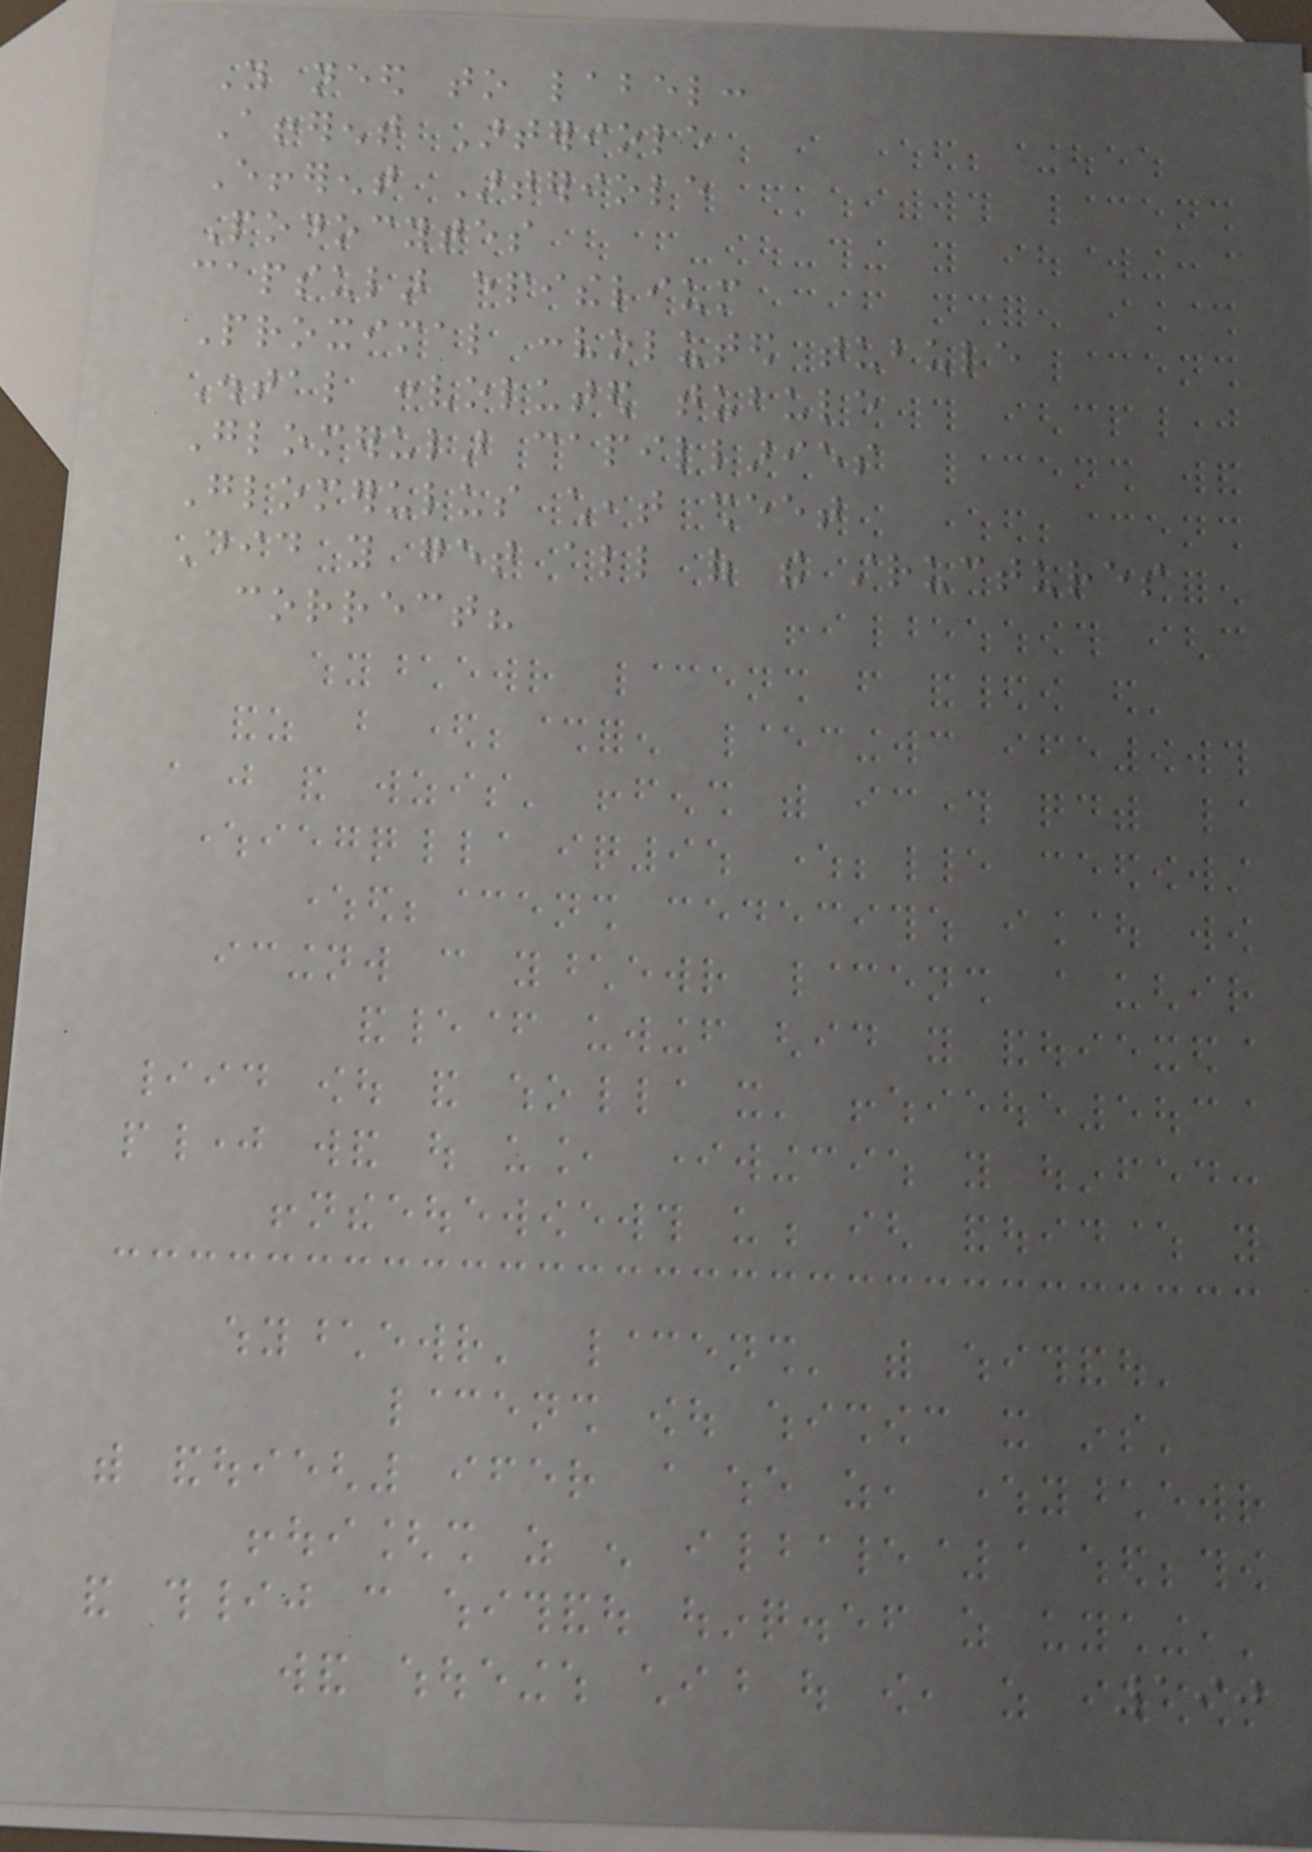You need to label:
Afferent Arteriole
Efferent Arteriole
Podocytes
capsular epithelium
Proximal convoluted tubule
Distal convoluted tubule
Glomerular capillaries
Glomerulus cheat sheet
Did you get all of the structures
correct?
190
